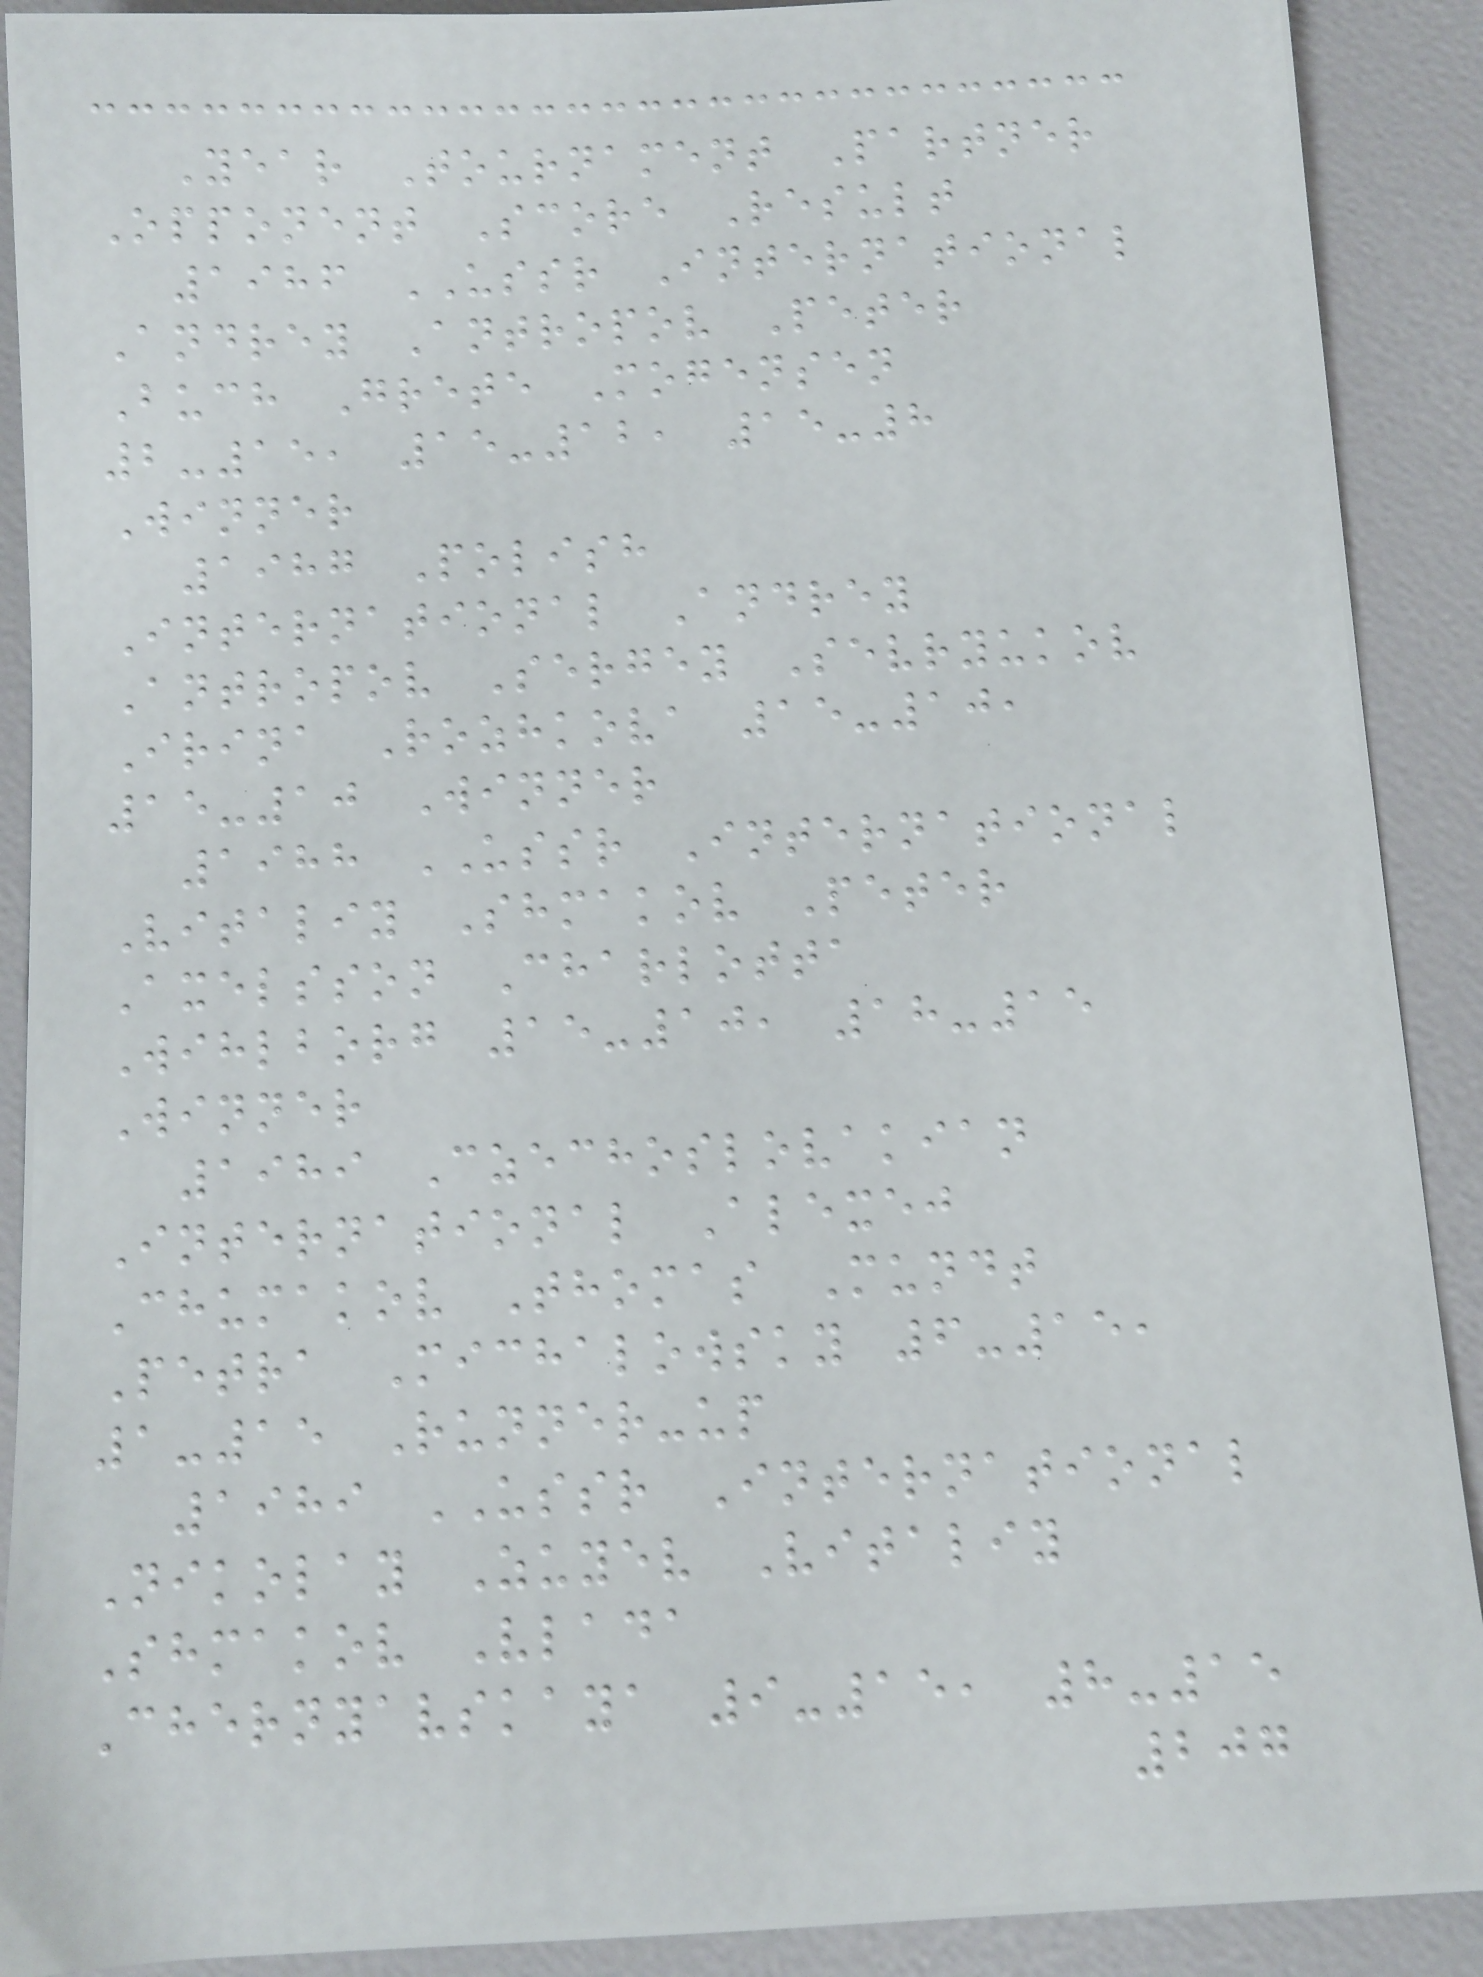Year Tournament Partner
Opponent Score Result
1986 USSR International
Andrey Antropov Peter
Buch Grete Mogensen
2-15, 15-12, 15-8
Winner
1987 Polish
International Andrey
Antropov Sergey Sevryukov
Irina Rozhkova 15-10,
15-10 Winner
1988 USSR International
Vitaliy Shmakov Peter
Axelsson Charlotta
Wihlborg 15-10, 18-15
Winner
1989 Czechoslovakian
International Alexej
Chumakov Thomas Mundt
Petra Michalowsky 6-15,
1-15 Runner-up
1989 USSR International
Nikolay Zuyev Vitaliy
Shmakov Vlada
Chernyavskaya 9-15, 8-15
207
